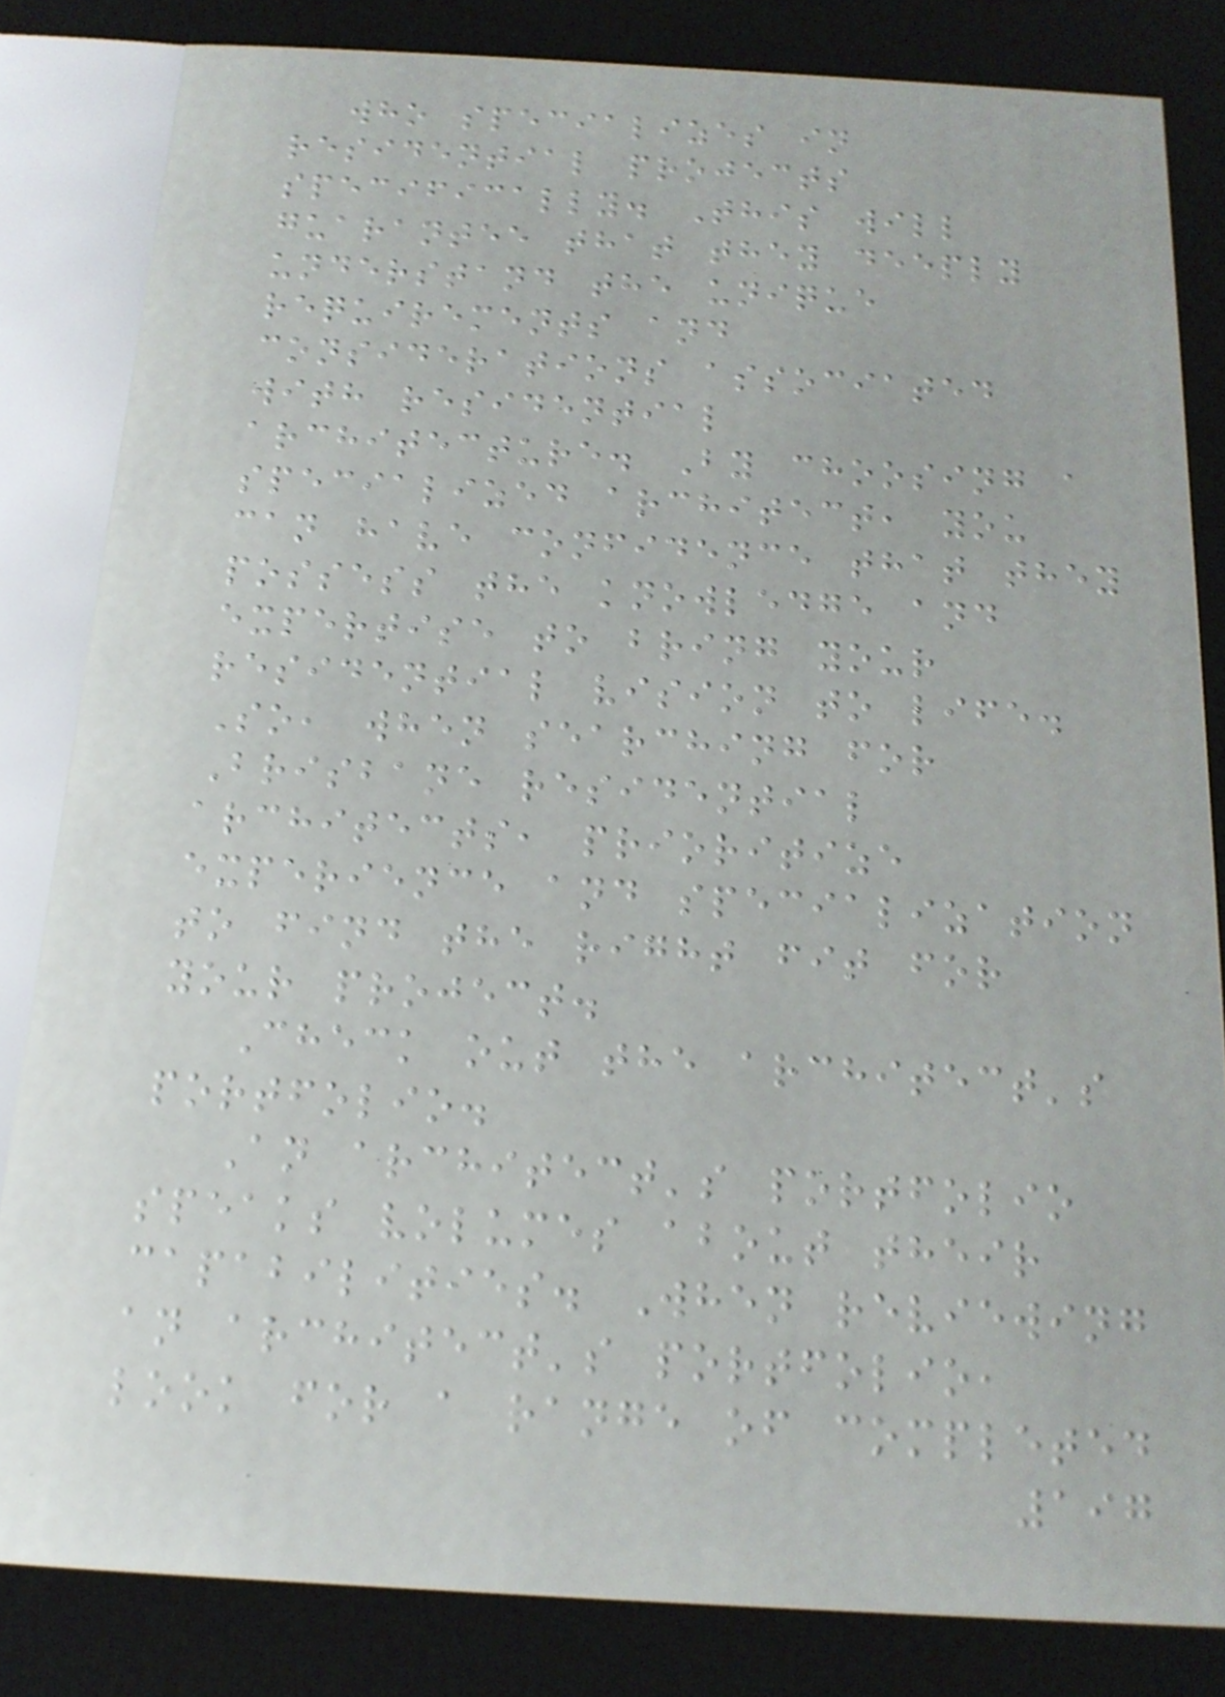who specializes in
residential projects
specifically. This will
guarantee that they deeply
understand the unique
requirements and
considerations associated
with residential
architecture. By choosing a
specialized architect, you
can have confidence that they
possess the knowledge and
expertise to bring your
residential vision to life.
So, when searching for
Brisbane residential
architects, prioritize
experience and specialization
to find the right fit for
your project.
Check out the architect's
portfolio.
An architect's portfolio
speaks volumes about their
capabilities. When reviewing
an architect's portfolio,
look for a range of completed
197
